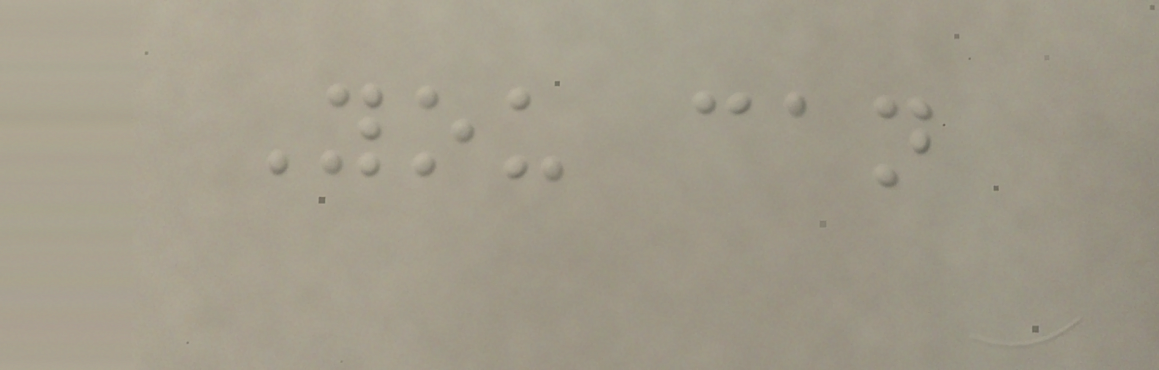You can
